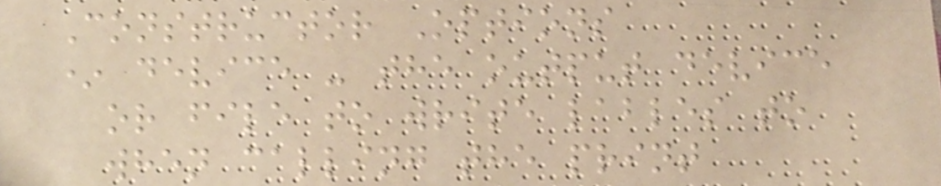Constructor Options
* device - the output device
or file to write lables to
when calling the print
